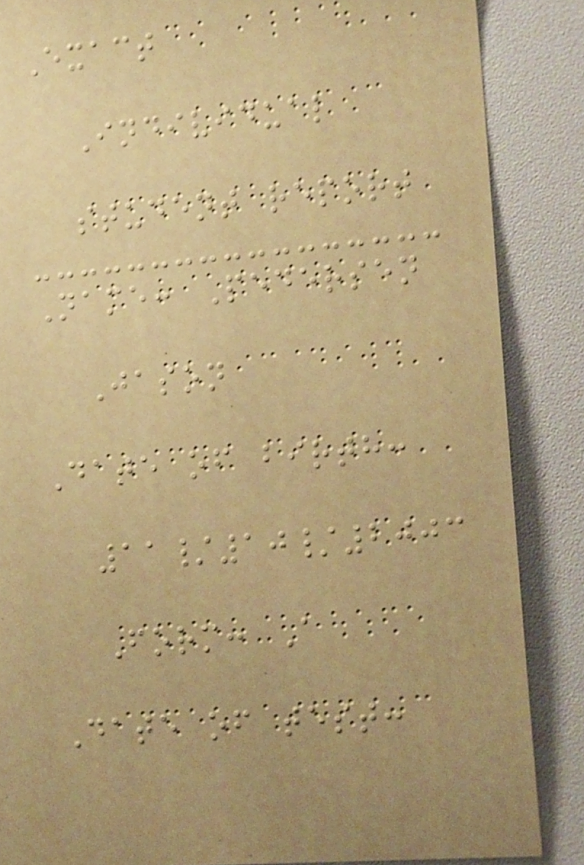Exact
Individual
student report
Name: Pedersen
Jason
Date of birth:
11/10/2003
Form: A
Date of test:
